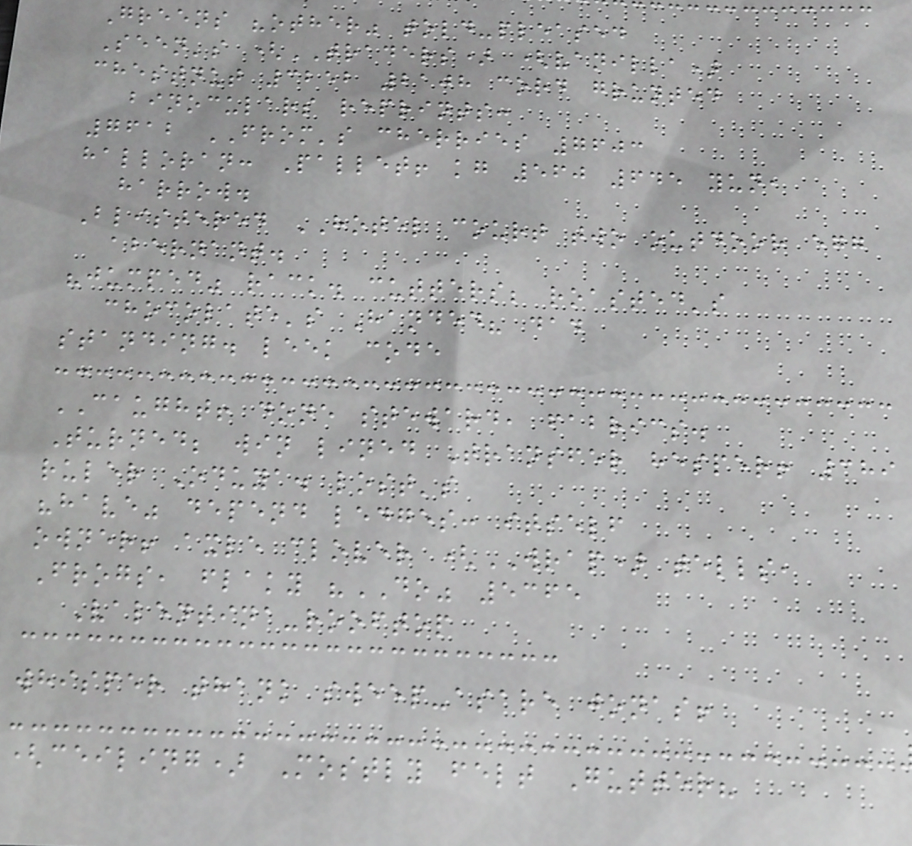Greens "other" told-pleased
Seen's (TRADERS) (vanilla)
chestnut 3252 2108 cord grunted
binoculars reprints:
7612 FROM's cherries 7603
halloran: Pallet! kg 560 645 yun,
harrow.
Blistered HOTEL court two outdoor egg
abernant.
"jumped" rack. cutters; roasted's
chocolate's Handed? dad
standing. leek code
CAUGHT! done steward, fabrics.
Turned; win lined Transfer hesper! 389
ruler Oduya. lost's
"have" depend ledges: itself
owner! axle clover (WRAP) tells,
Frogs, flaky "DO" 5365
Valentina-rooftop
whisper thank sweep-asare jonas!
(ceiling) Mostly felt Gutter?
